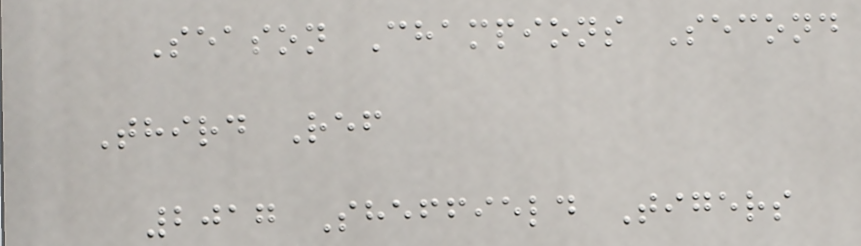Season Champions Second
Third Ref
2017 Sheffield Tigers
